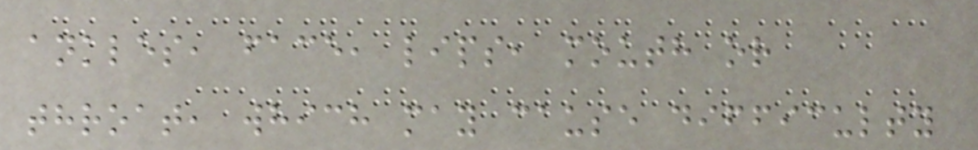ankles, face, lips, mouth or
throat, which may cause difficulty
